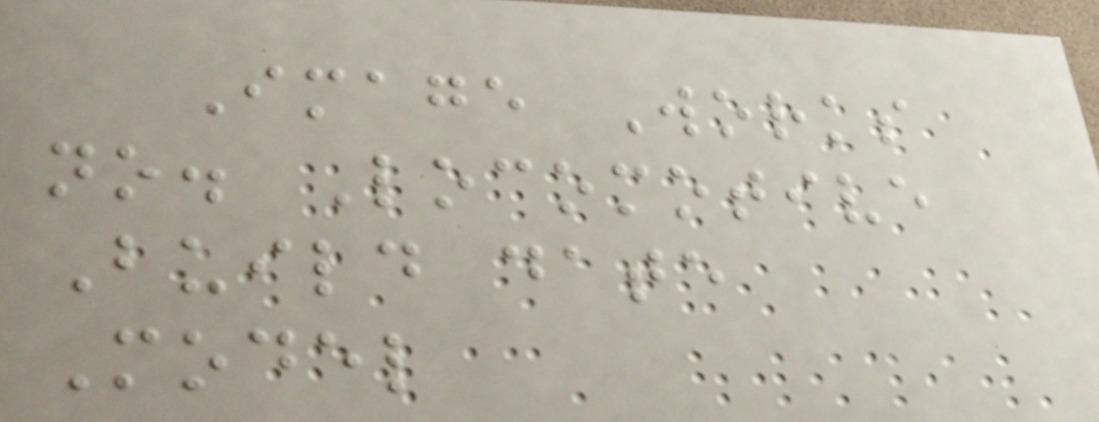Image Works
no. Locomotive
Build date
Model
